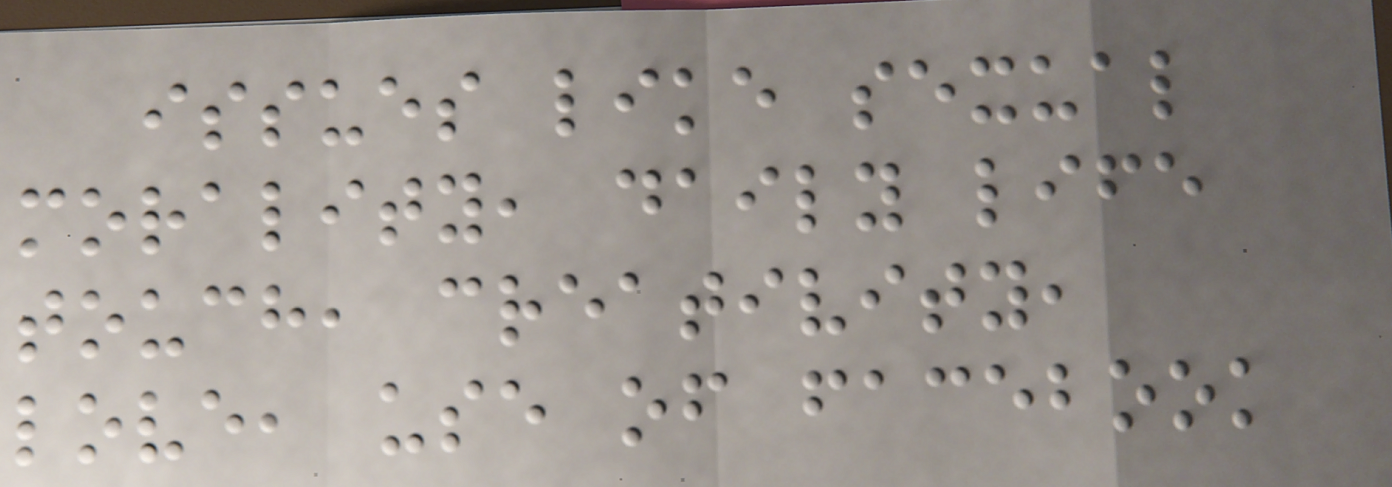issues like sexual
morality, daily life
touch, creativity,
love, use of facebook
